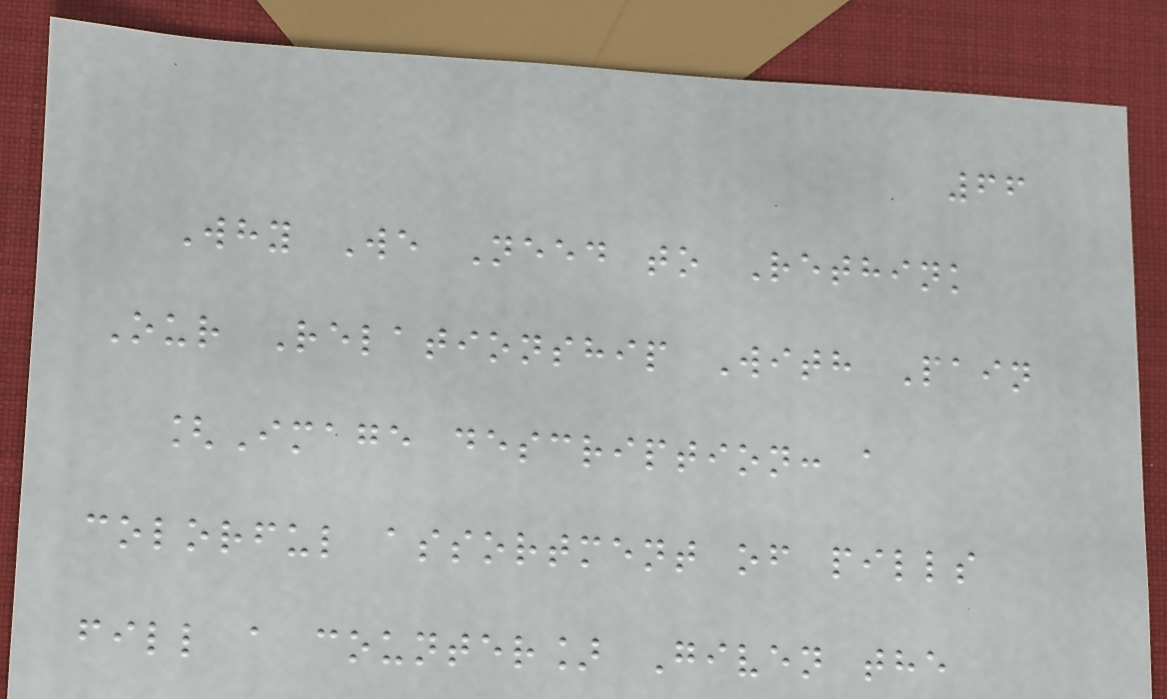66
Why We Need to Rethink
Our Relationship With Pain
[Image description: a
colorful assortment of pills
fill a counter] Given the
